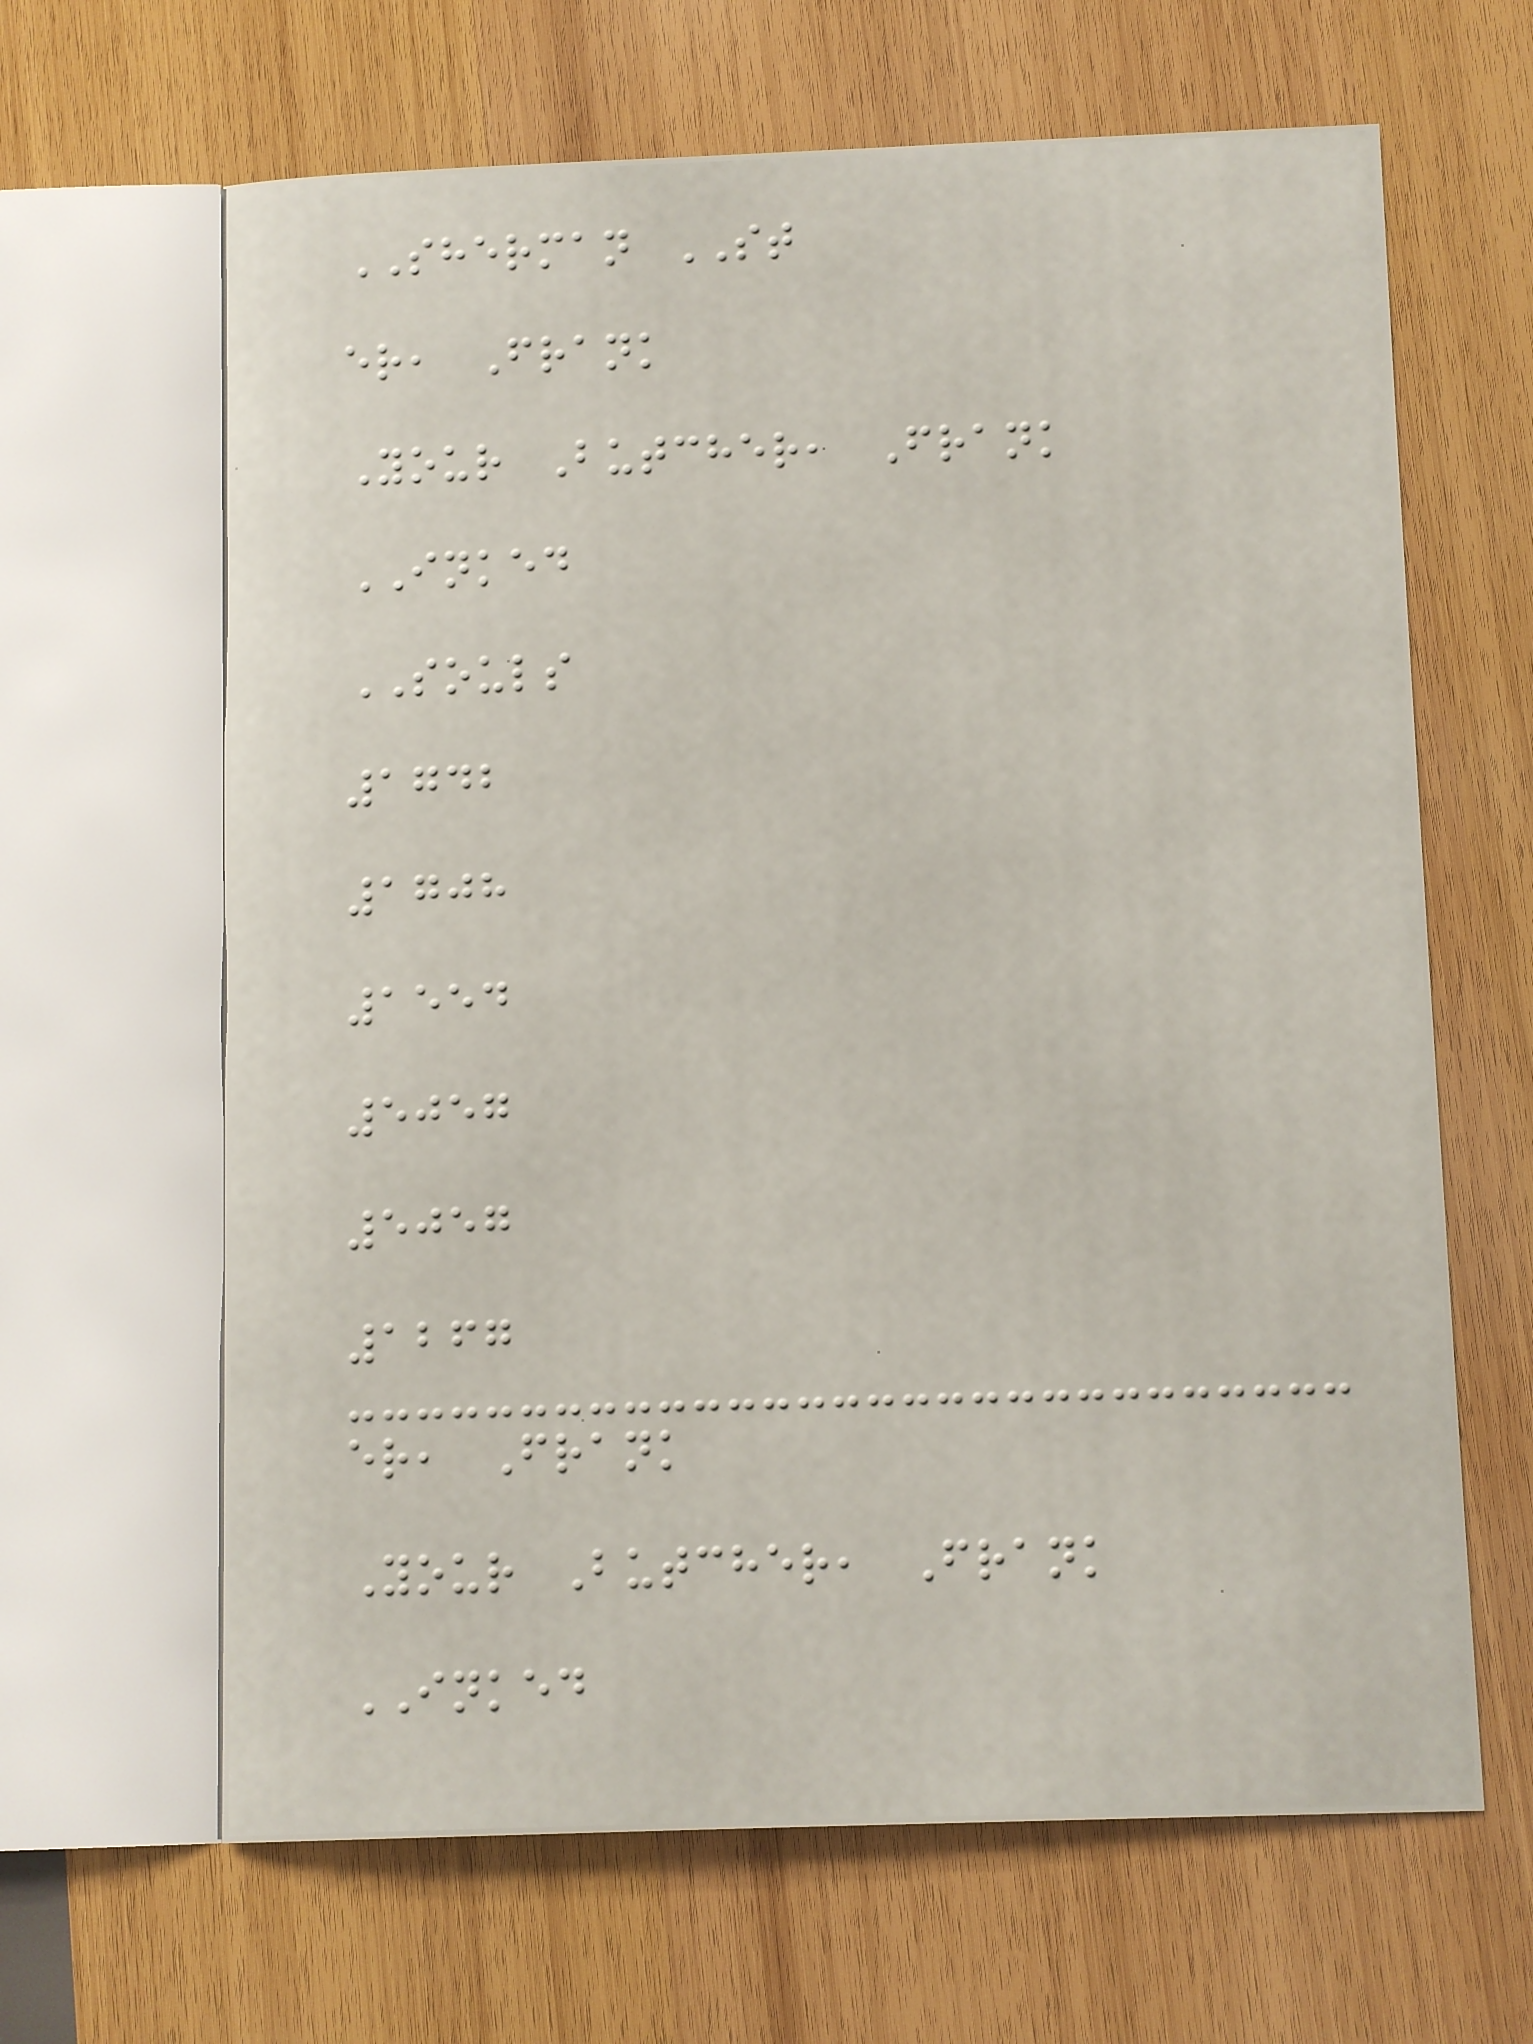SHERMAN ST
er, Frank
Your Butcher, Frank
INKED
SOULS
1742
1708
1554
5057
5057
1267
er, Frank
Your Butcher, Frank
INKED
